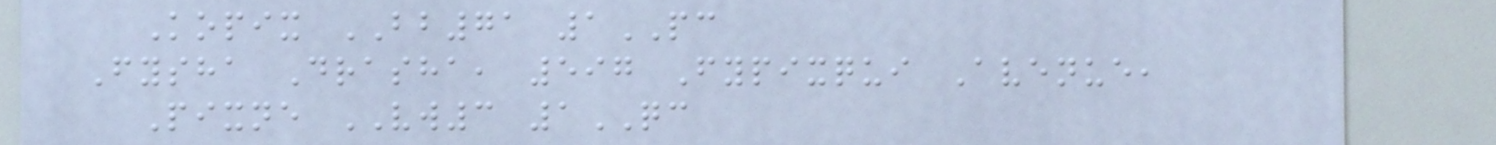Kopix BB71 1PC
Fysha Drasha, 597 Fypixqui Avenue,
Pixne VW3 1QC
